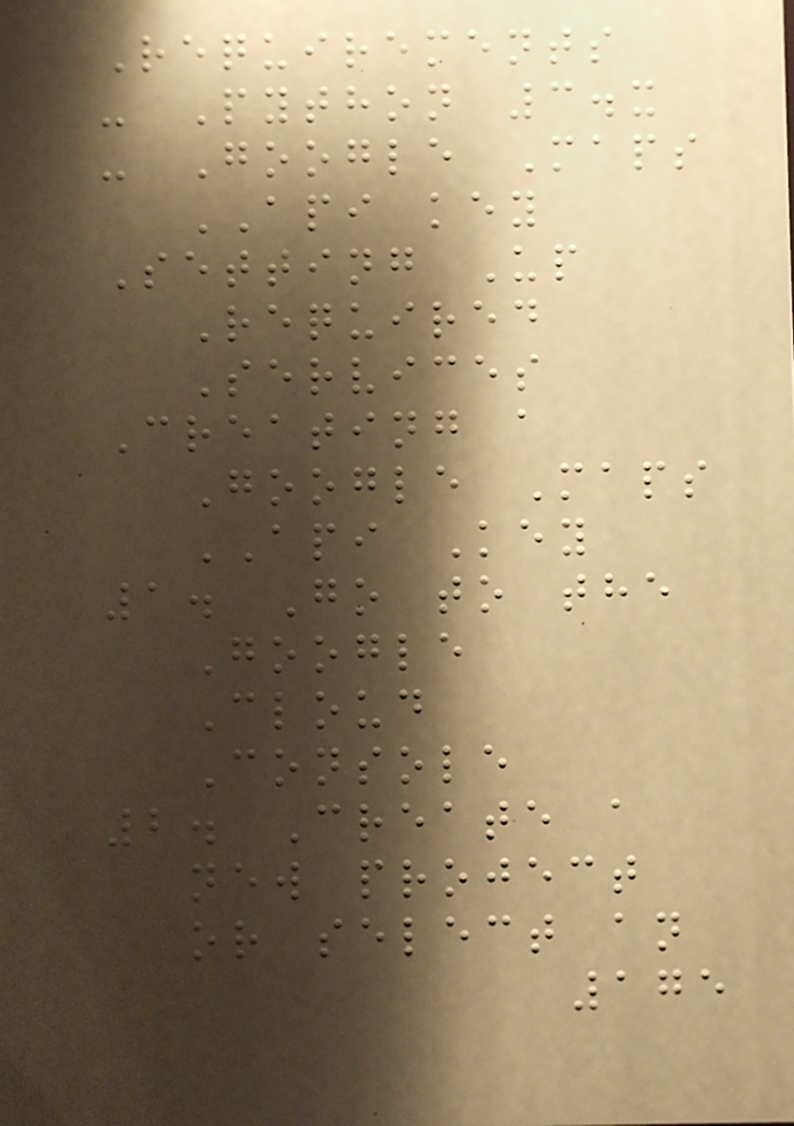Requirements
- Python 3.x
- Google Maps
API key
Setting Up
Required
Services
Creating a
Google Maps
API Key
1. Go to the
Google
Cloud
Console
2. Create a
new project
or select an
175
